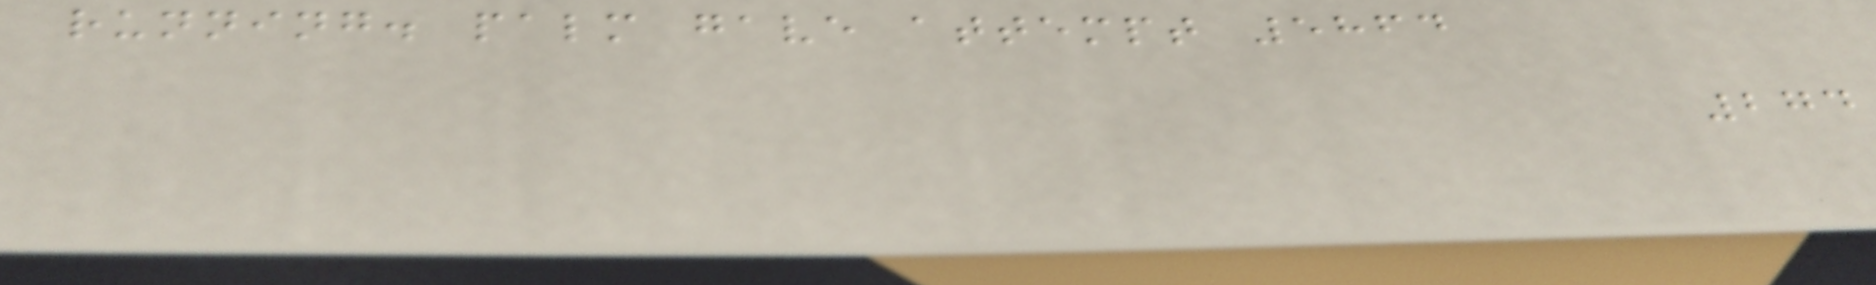running. palm gave attempt 5864
274
